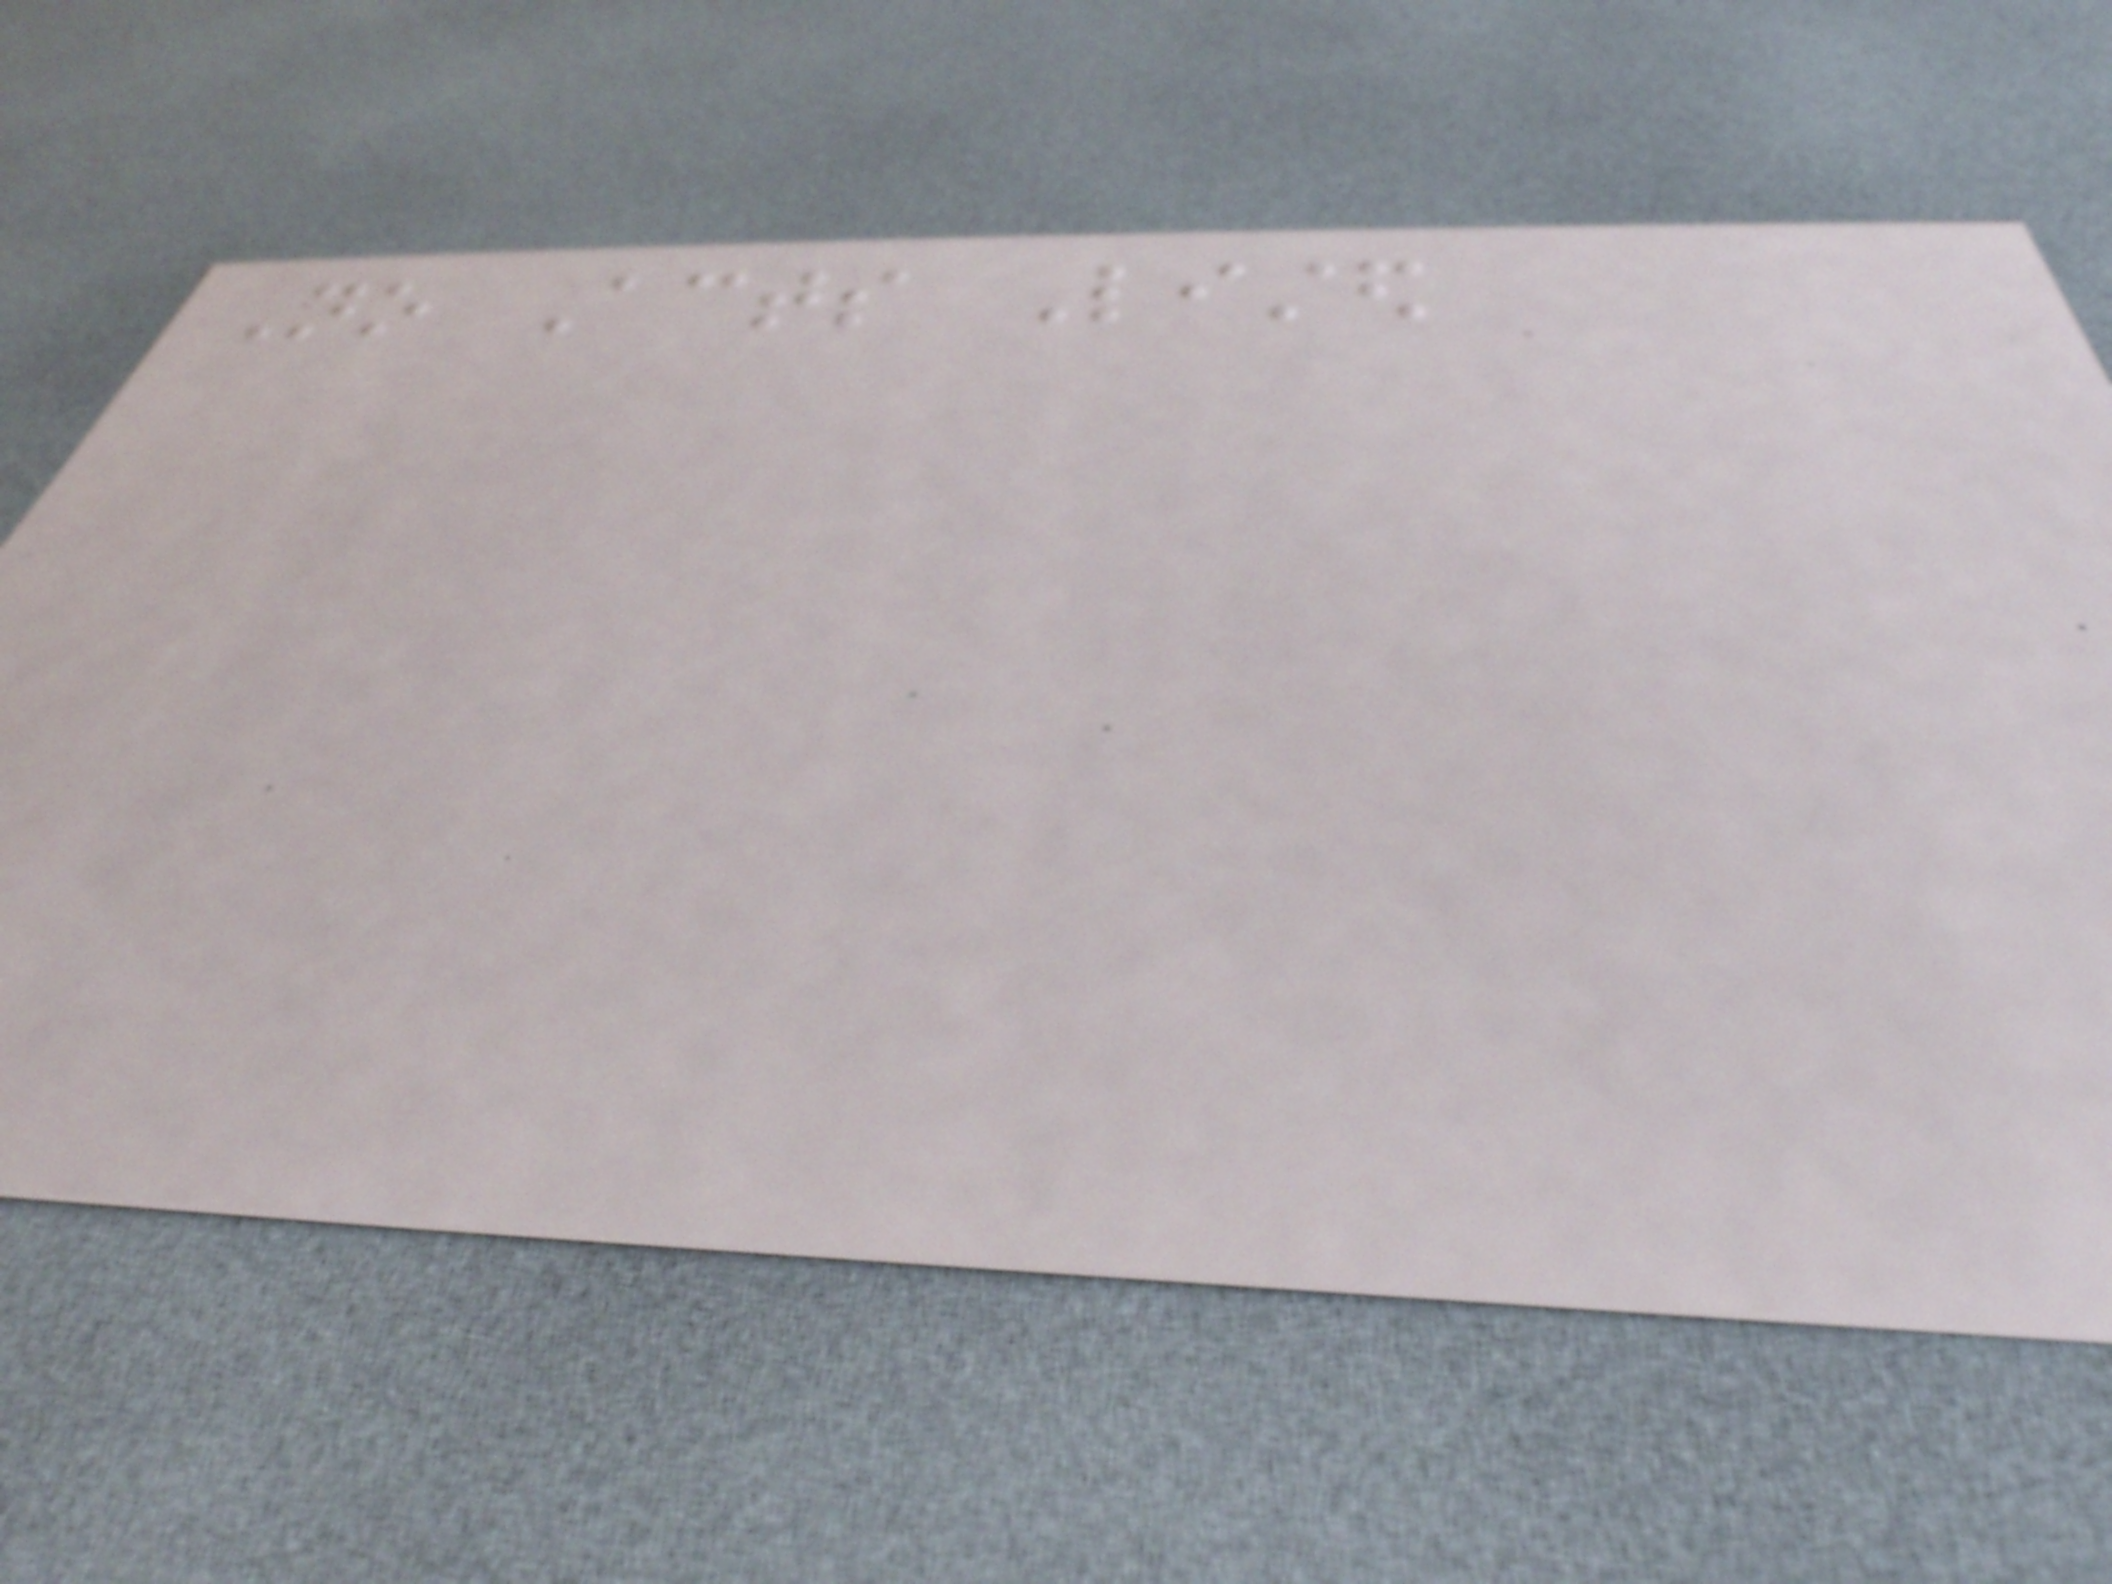No Acts Listed
